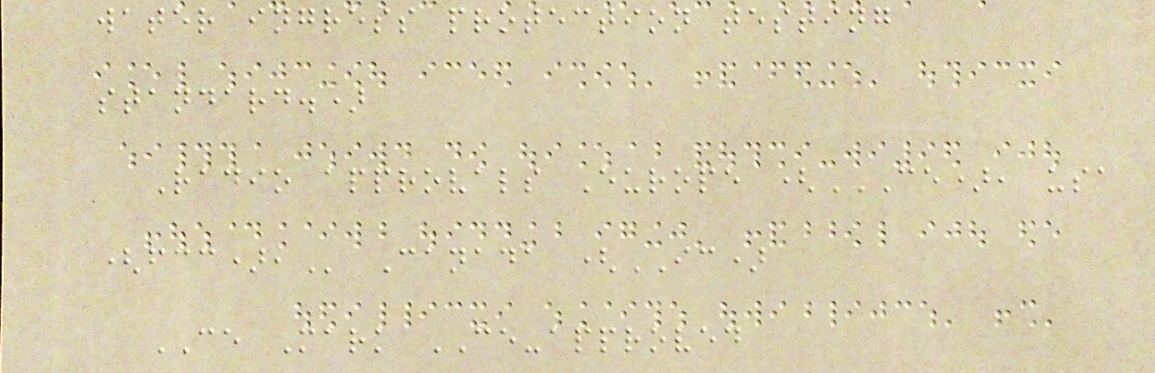water ingress protection testing
standard.)
Radio approvals Europe (CE), USA
(FCC), Canada (IC)
CE Mark CE-approved
